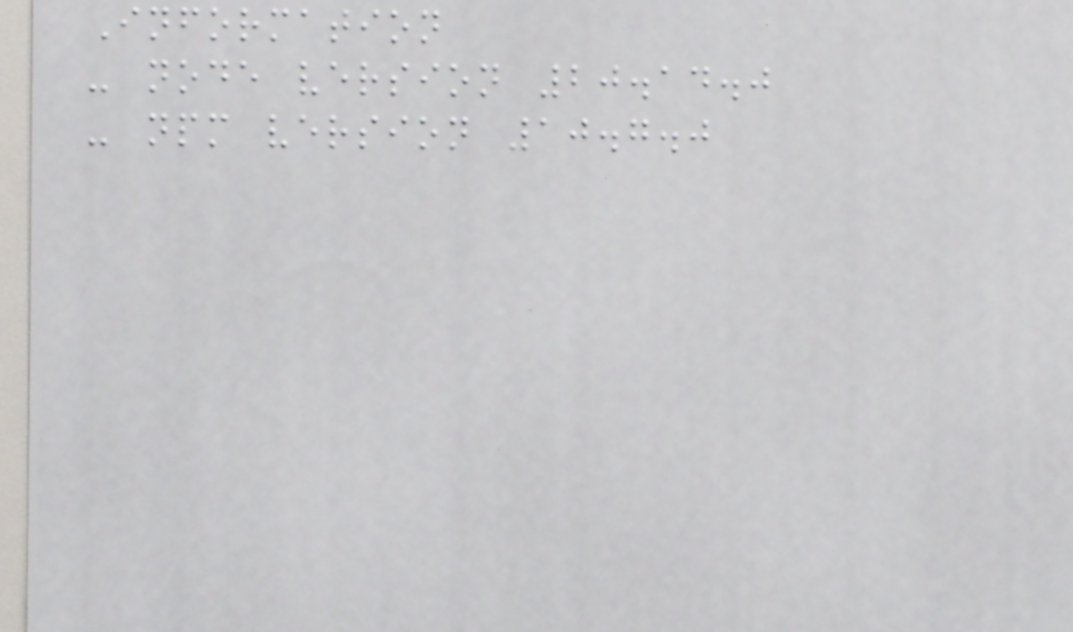Information
- node version 20.14.0
- npm version 10.7.0
